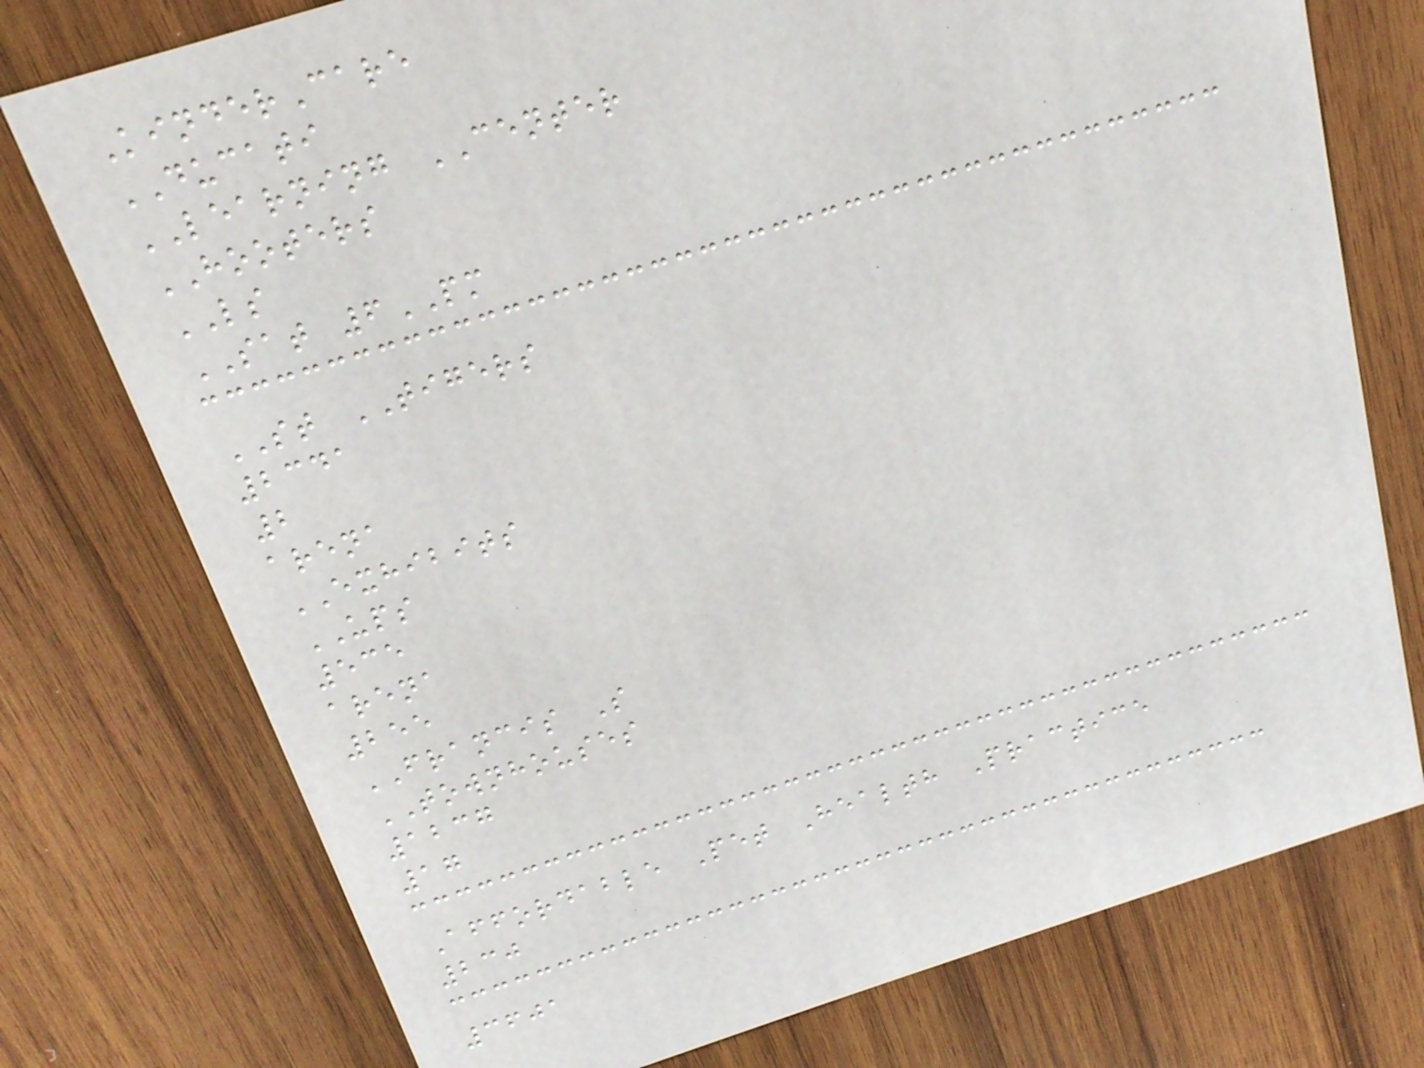KinderCare
DUCATI
LEARNING CENTER
HOOTERS
LS
SAT 6PM
ST TIGERS
2341
2
arena
EXHIBITS
UPS
535
arena
255
FRANCIS S
TOWNHOUSES
1237
17
Affordable Pet Health Practice
230
3601
